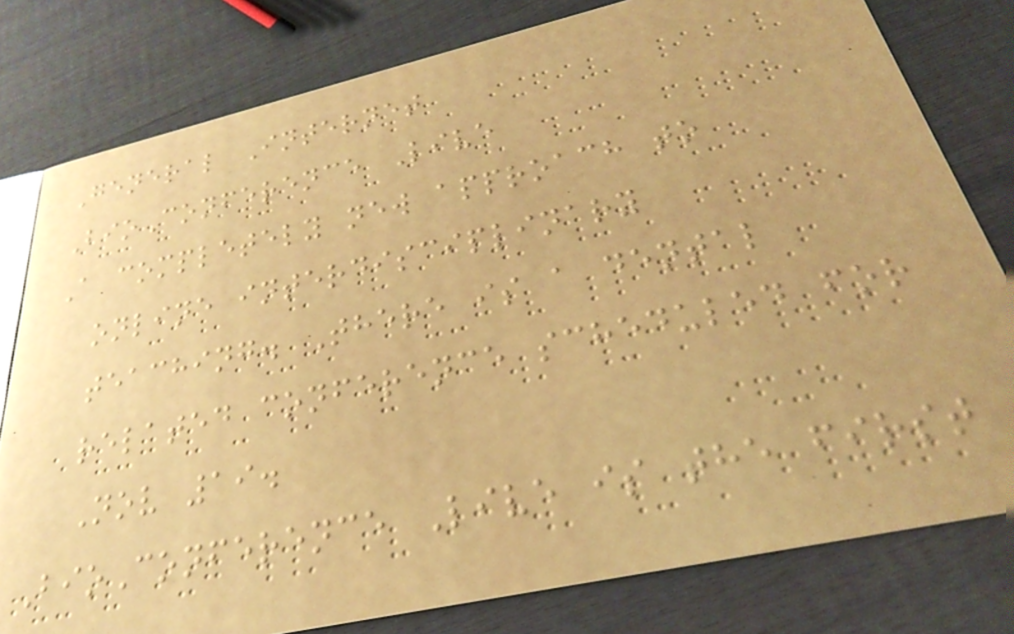General Internet
BioConference Live
A completely new approach to
online interdisciplinary
teaching. There is a dental
related conference scheduled for
Nov 19.
BioConference Live is the first
